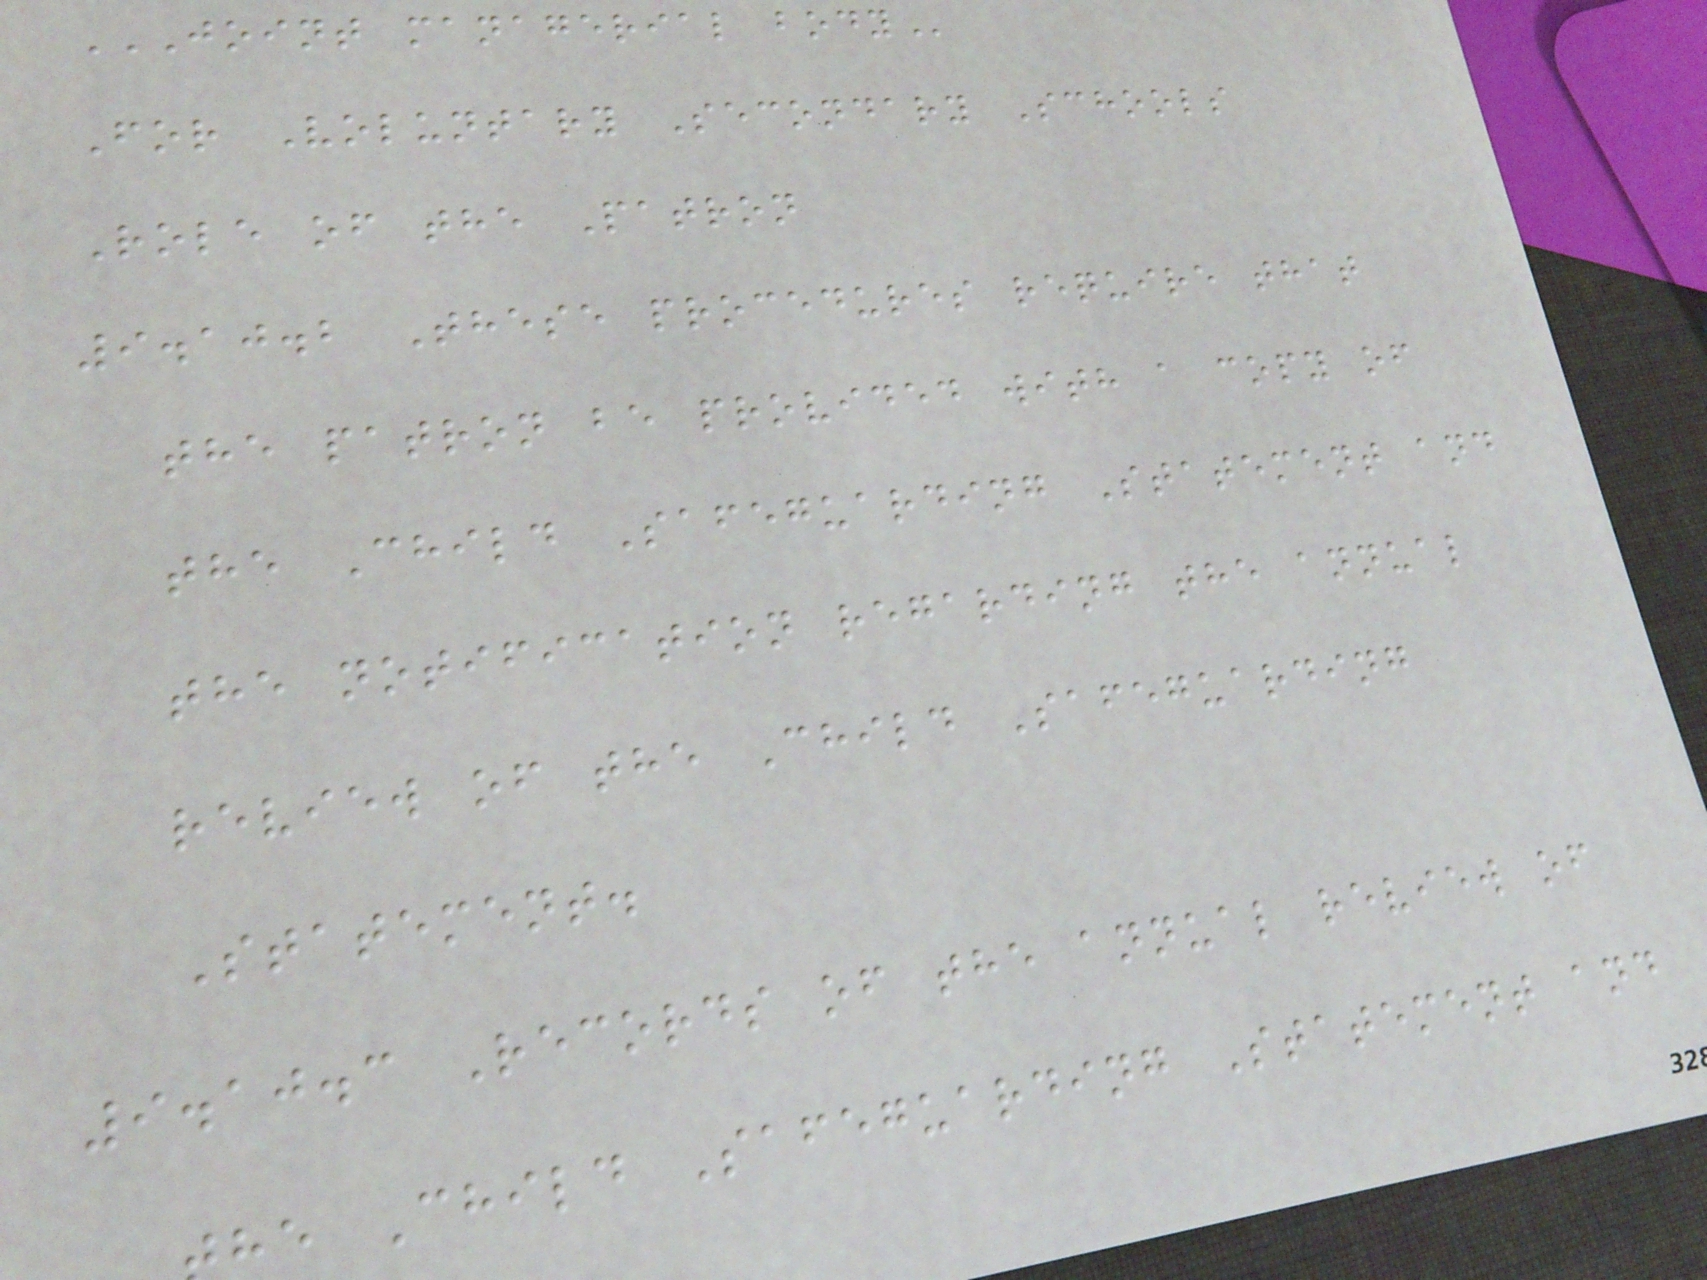JOINT MANAGERIAL BODY
For Voluntary Secondary Schools
Role of the Patron
9.10.2 These procedures require that
the patron be provided with a copy of
the Child Safeguarding Statement and
the notification regarding the annual
review of the Child Safeguarding
Statement.
9.10.3 Records of the annual review of
he Child Safeguarding Statement and
